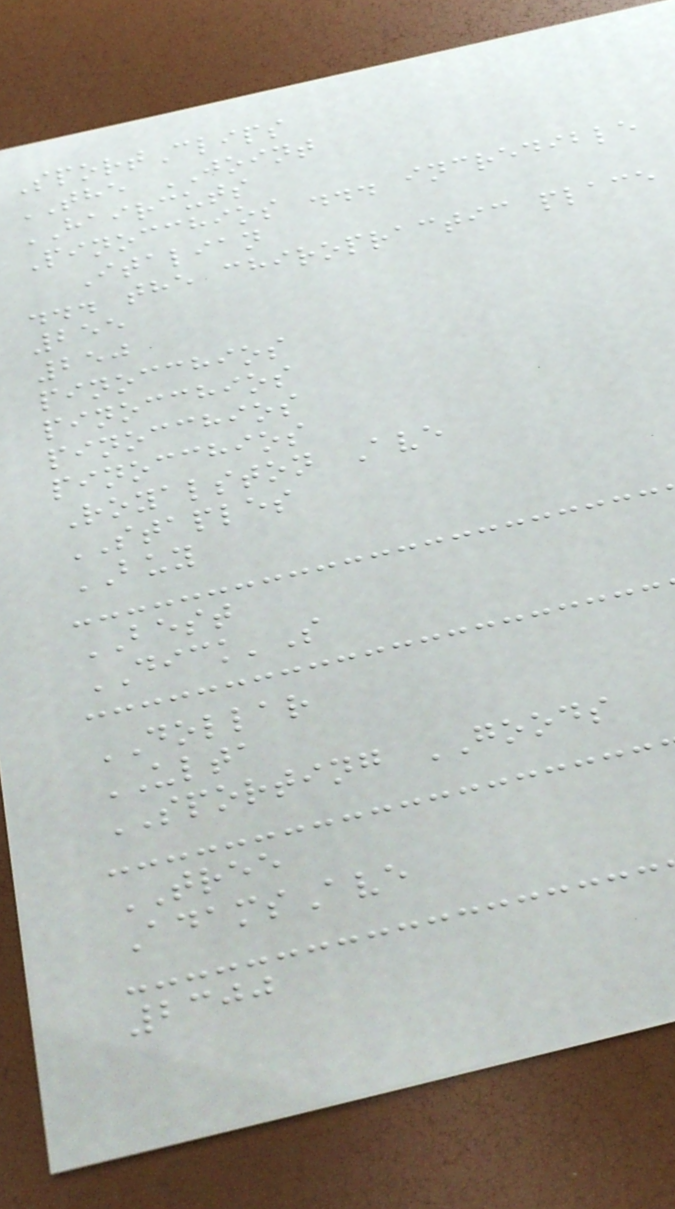SportClips
THE JOINT
HAIRCUTS
Pinocchios ... incredible
Italian
... the chiropractic place
255
250
pinocchios
pinocchios
pinocchios
pinocchios
Royalston Ave
STAPLES
BUY
BEST
DICK'S
DOLLAR
ULTA
SPORTING GOODS
TREE
AdamsAve
2300
